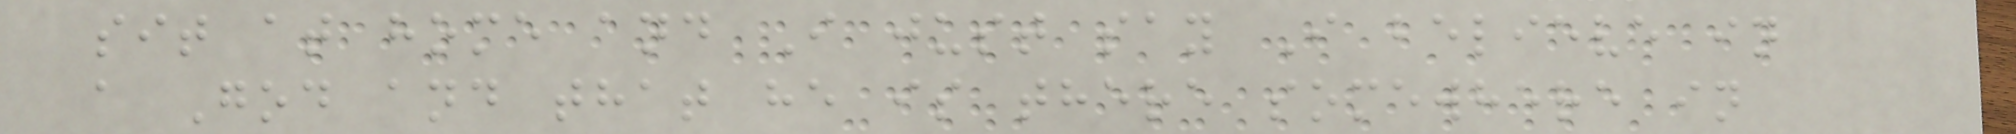sit at home and I just say I believe in
a God and that he is there somewhere in
